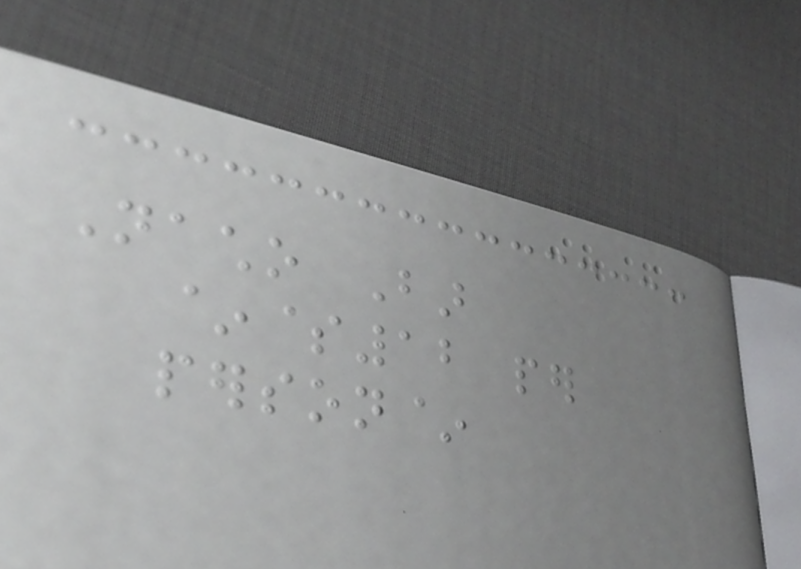Nacho Bar
~$12 per
person~
